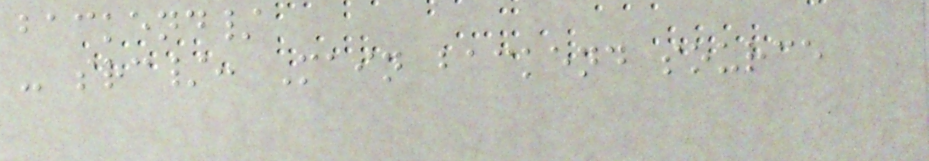backend/
- src/: Main backend source
